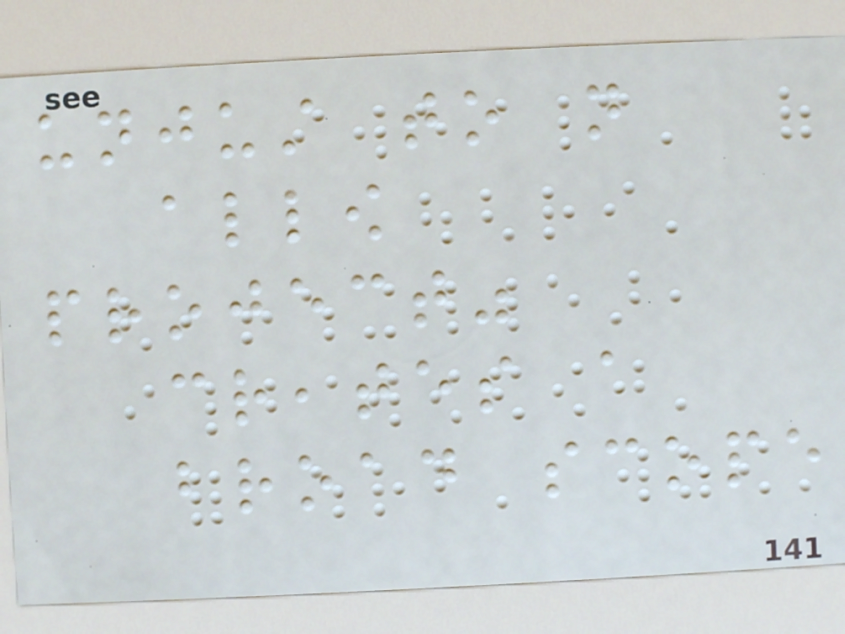unjust to not
allow
project"
creates a
broad scope
